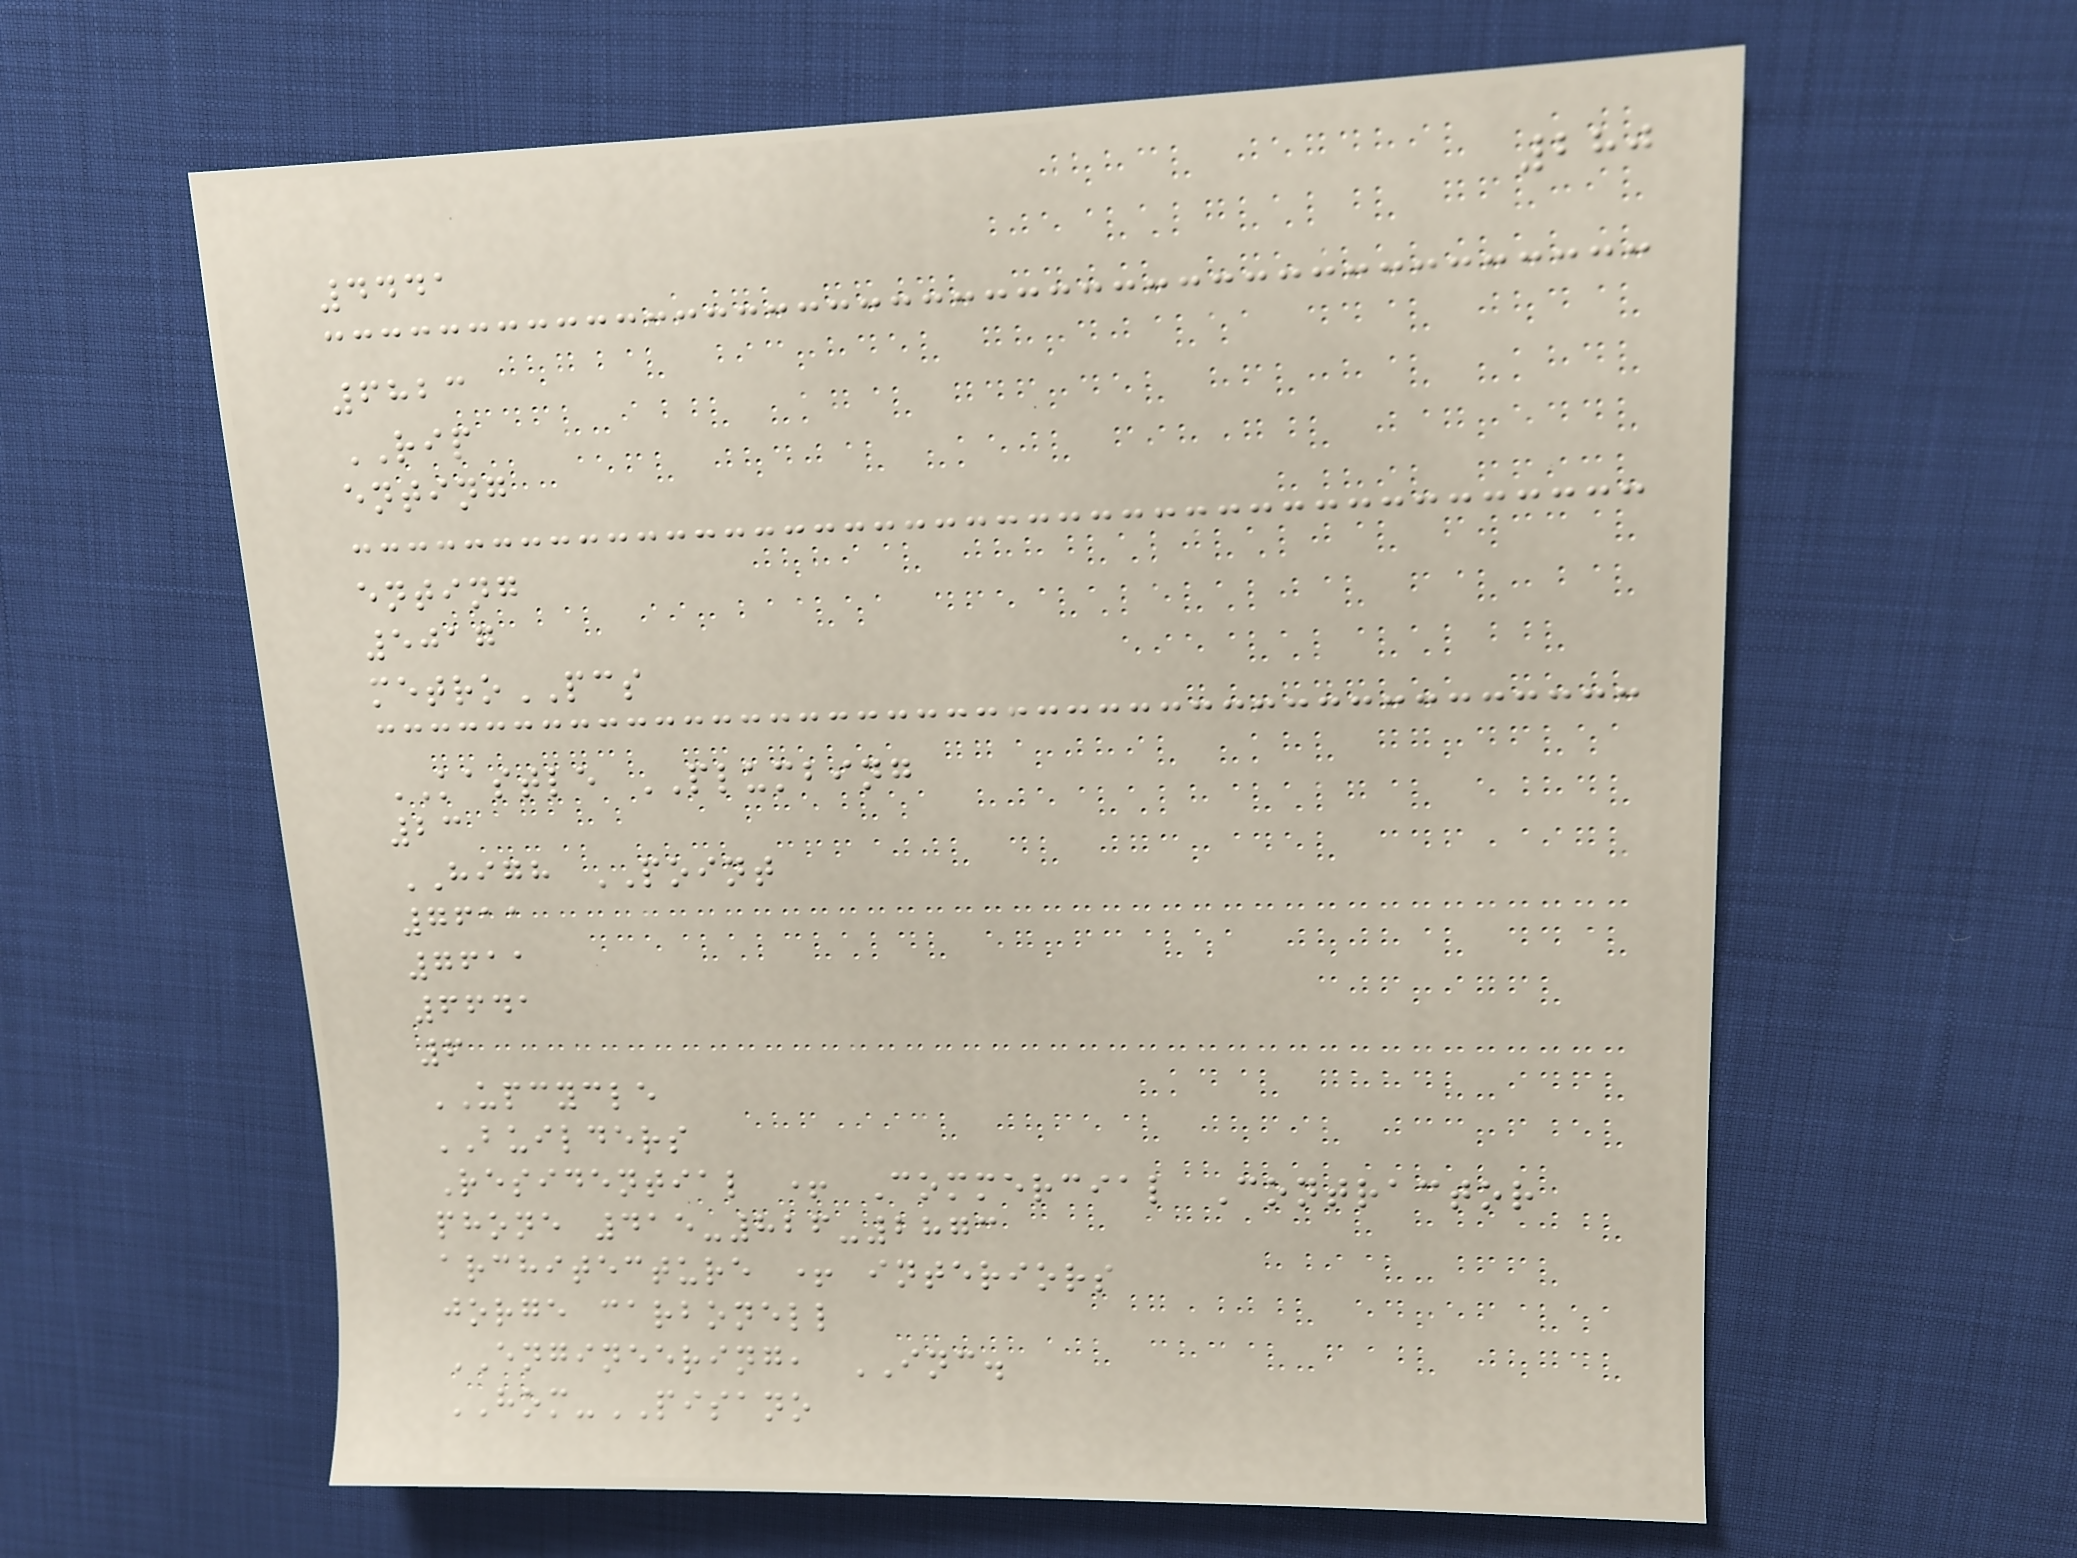280
4441
6823
RIP
enting
enting
5017
metroPCS
KASTLE PLUMBING
23
HIGH POINT
7611
7611
6641
6
UPCYCLE
BUILDERS
Residential + Commercial Contractor
phone 415-826-2873
architecture + interiors
jorge carbonell
ENGINEERING, INC.
HOM-PISANO
